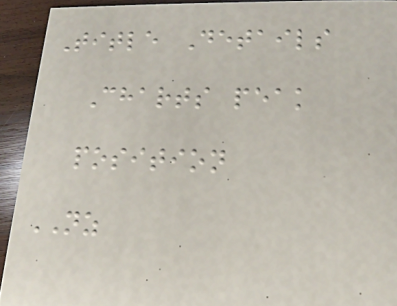Title Details
Charts peak
position
NZ
